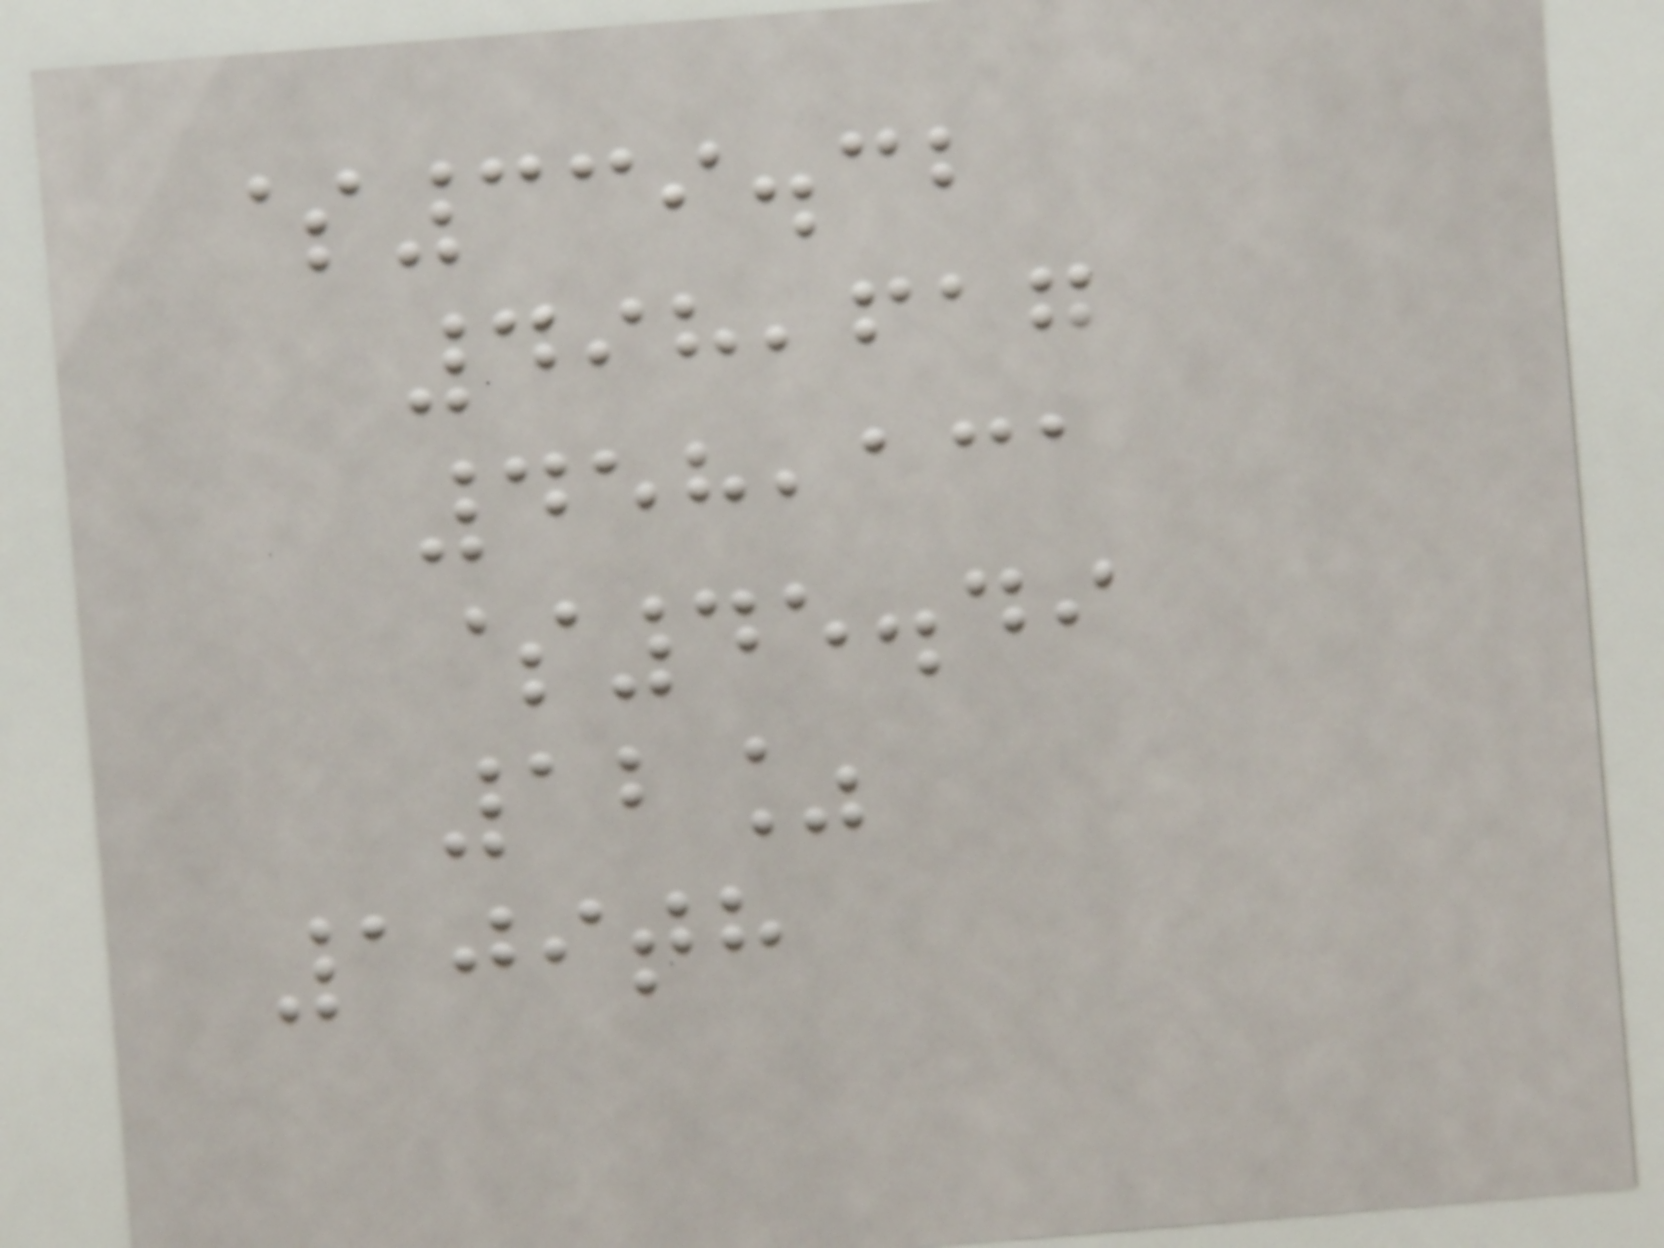$339.32
498,617
458,131
$45.49
12%
109th
